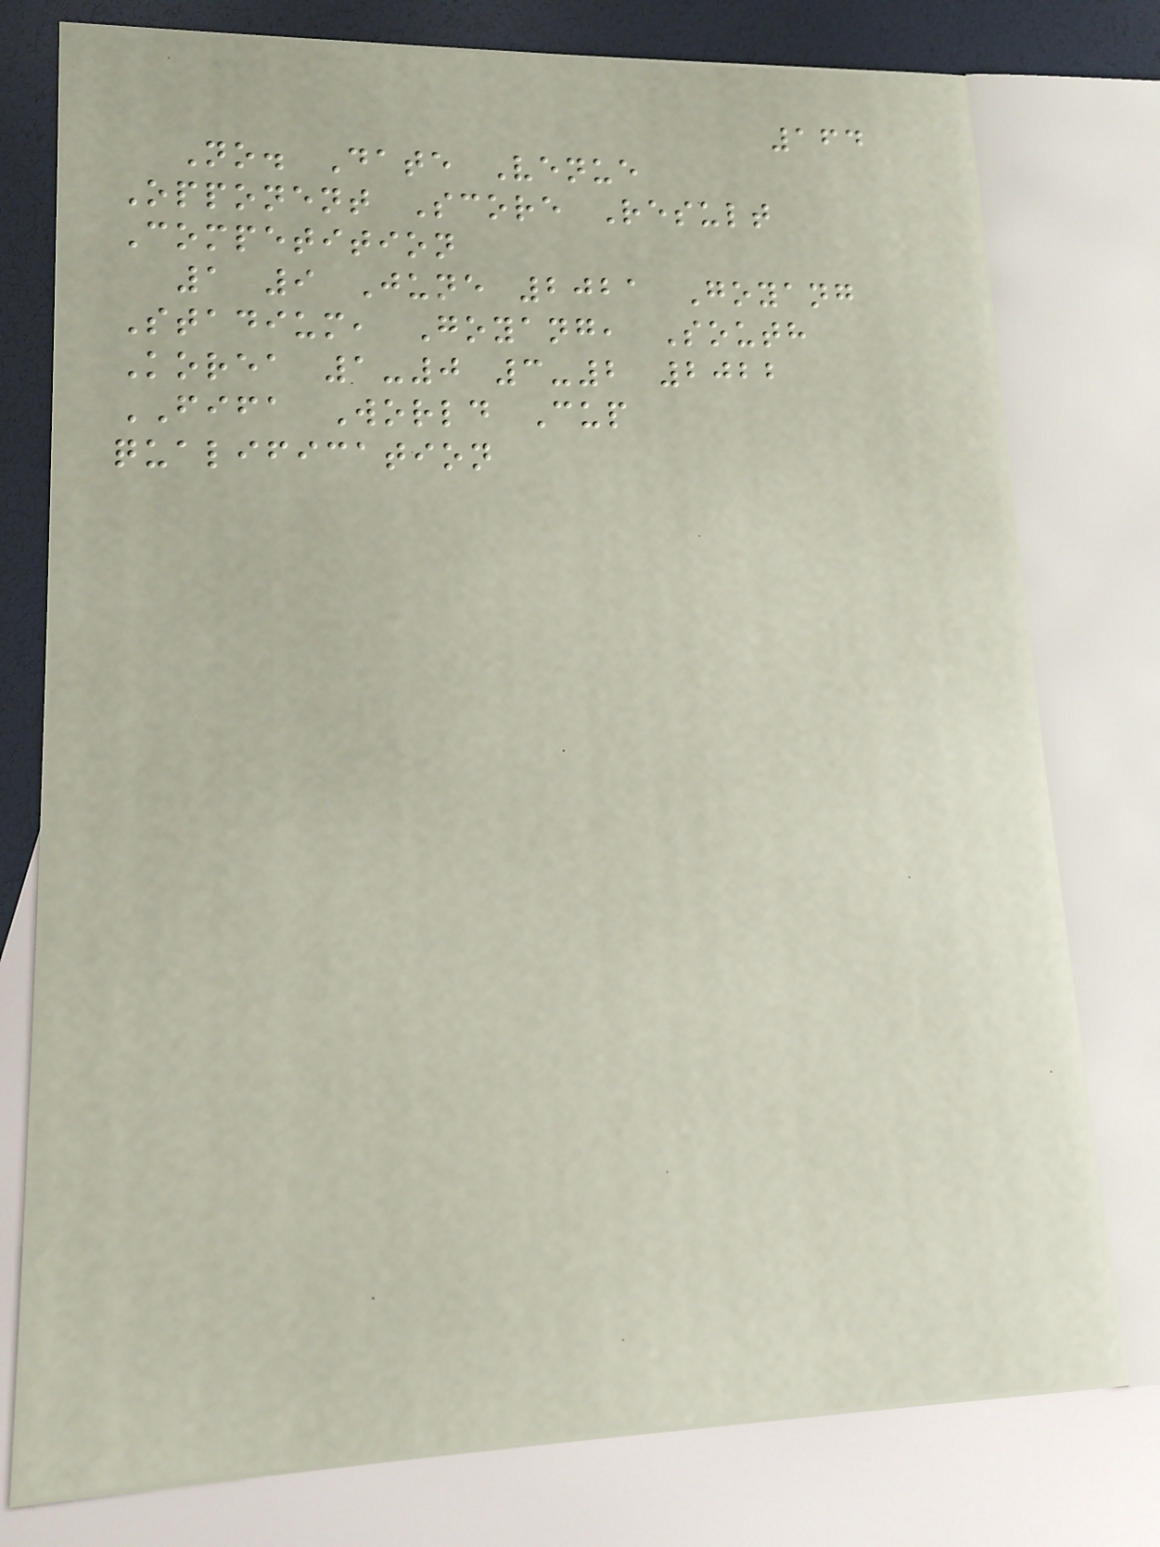164
No. Date Venue
Opponent Score Result
Competition
1 9 June 2021 Goyang
Stadium, Goyang, South
Korea 1-0 3-2 2022
FIFA World Cup
qualification
